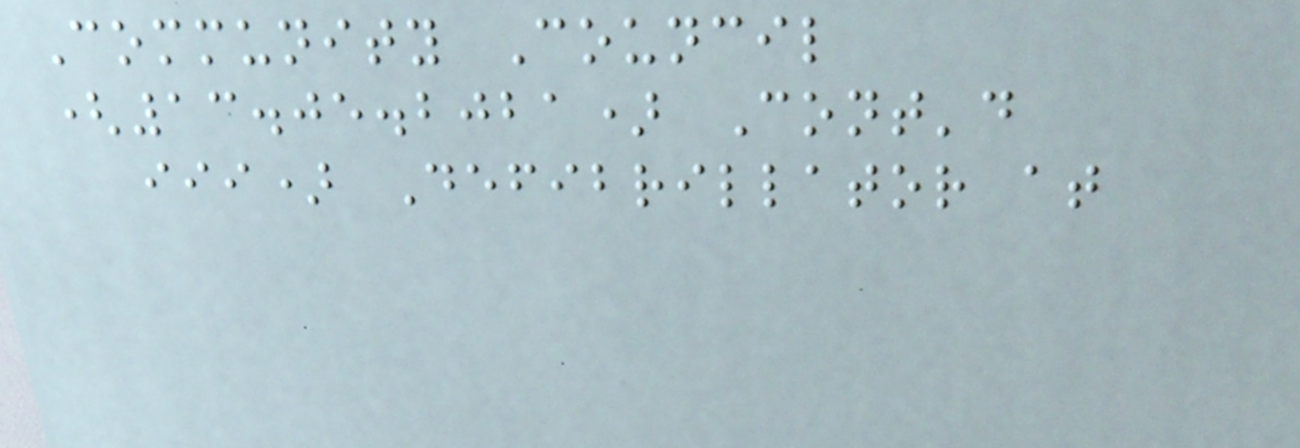Community Council
(13.05.2021) Cont'd
iii) Defibrillator at
